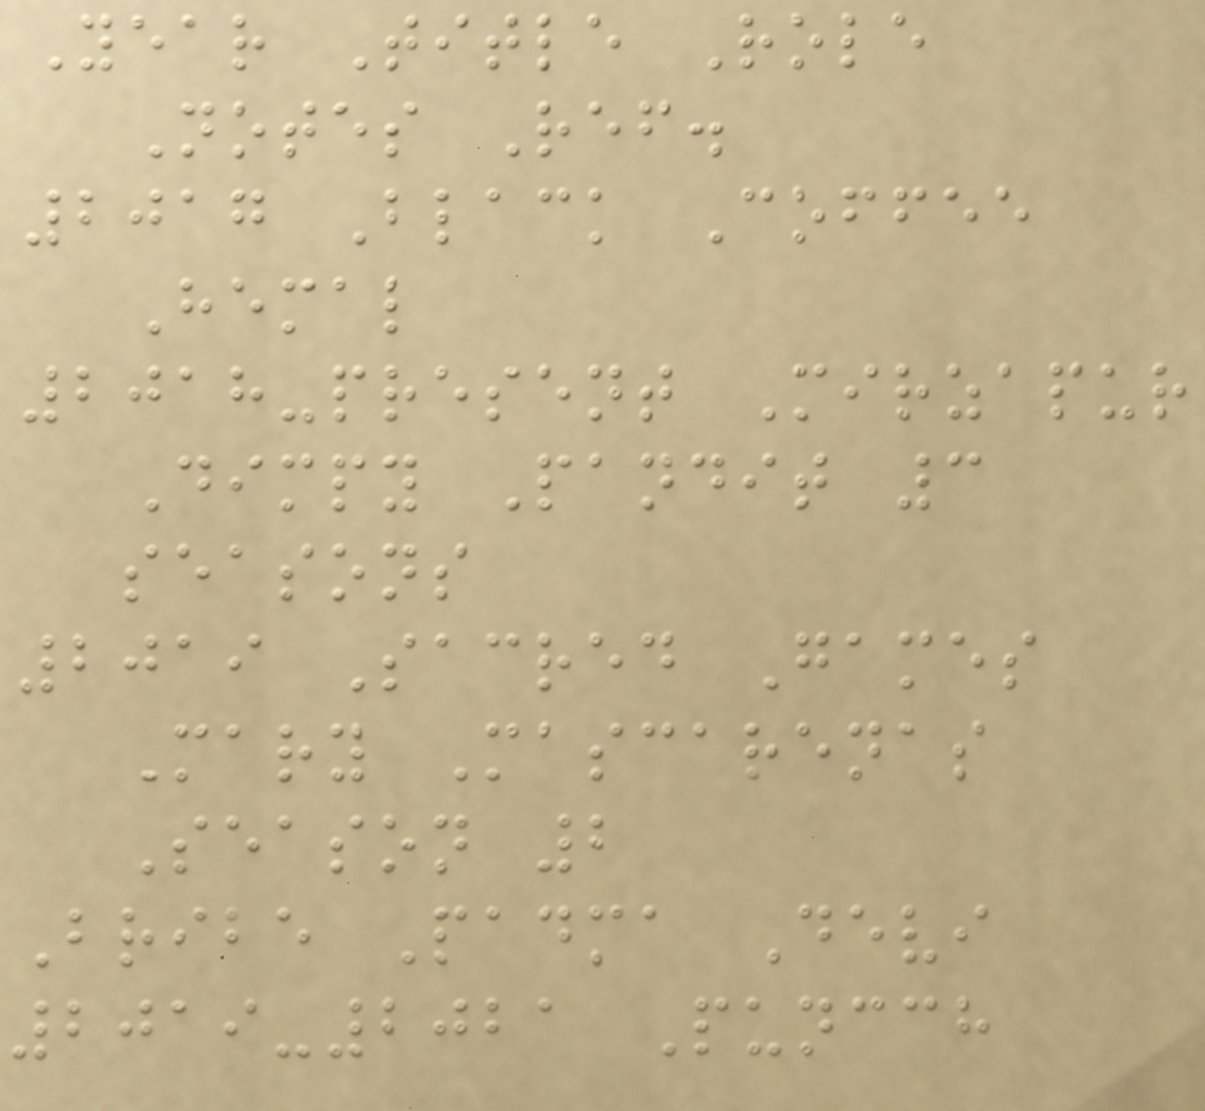Year Title Role
Notes Ref.
2017 Black Coffee
Hemal
2018-present Mirzapur
Dimpy Pandit 3
seasons
2019 Sacred Games
Mary Mascarenas
Season 2
Bribe Padma Devi
2019-2021 Puncch
